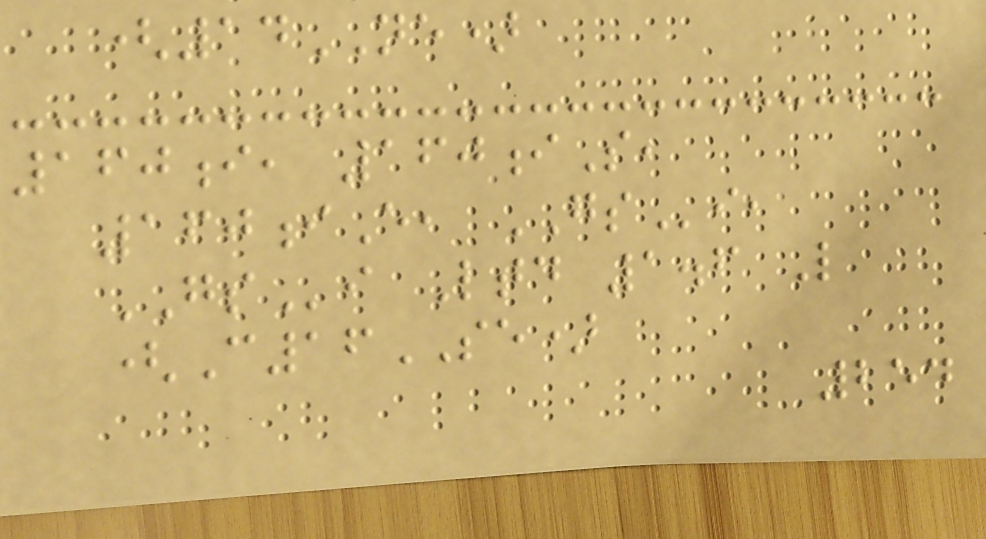(14NE)
160i, 160iS,
160iE, GSi,
GSi Ltd 1.6 L
(C16SE)
254
